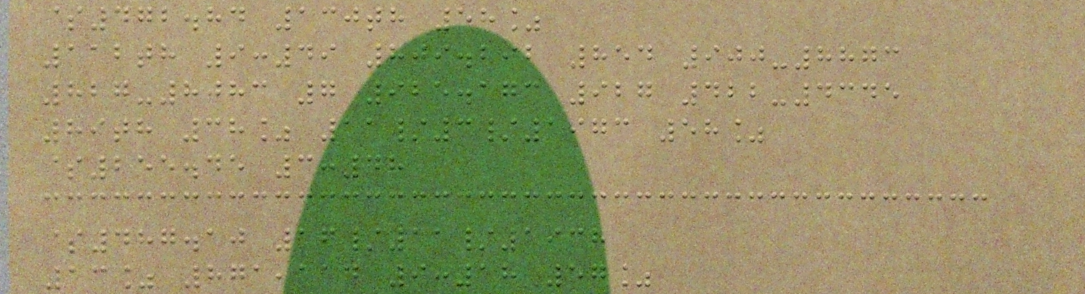$472.84 130th 58%
112th 9:49 809.292 854 900-8873
827-8083 7 925.173 927 422-4345
89th 38% 11/3/1973 58%
$255.45 3:48
$487.10 16/11/1938
13% 871,114 9:18 57%
